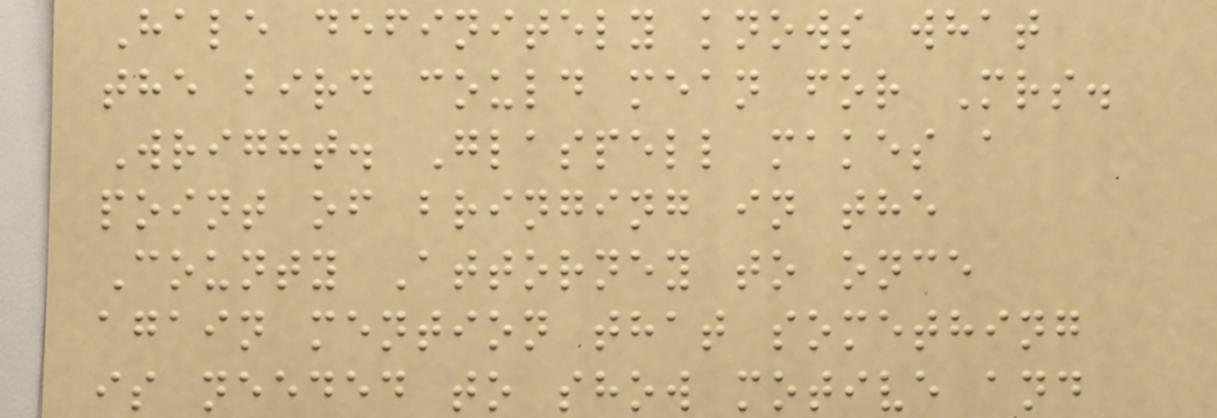Hale definitely knows what
the bird could mean for Mrs.
Wright. Glaspell makes a
point of bringing in the
County Attorney to once
again mention that something
is needed to show motive and
